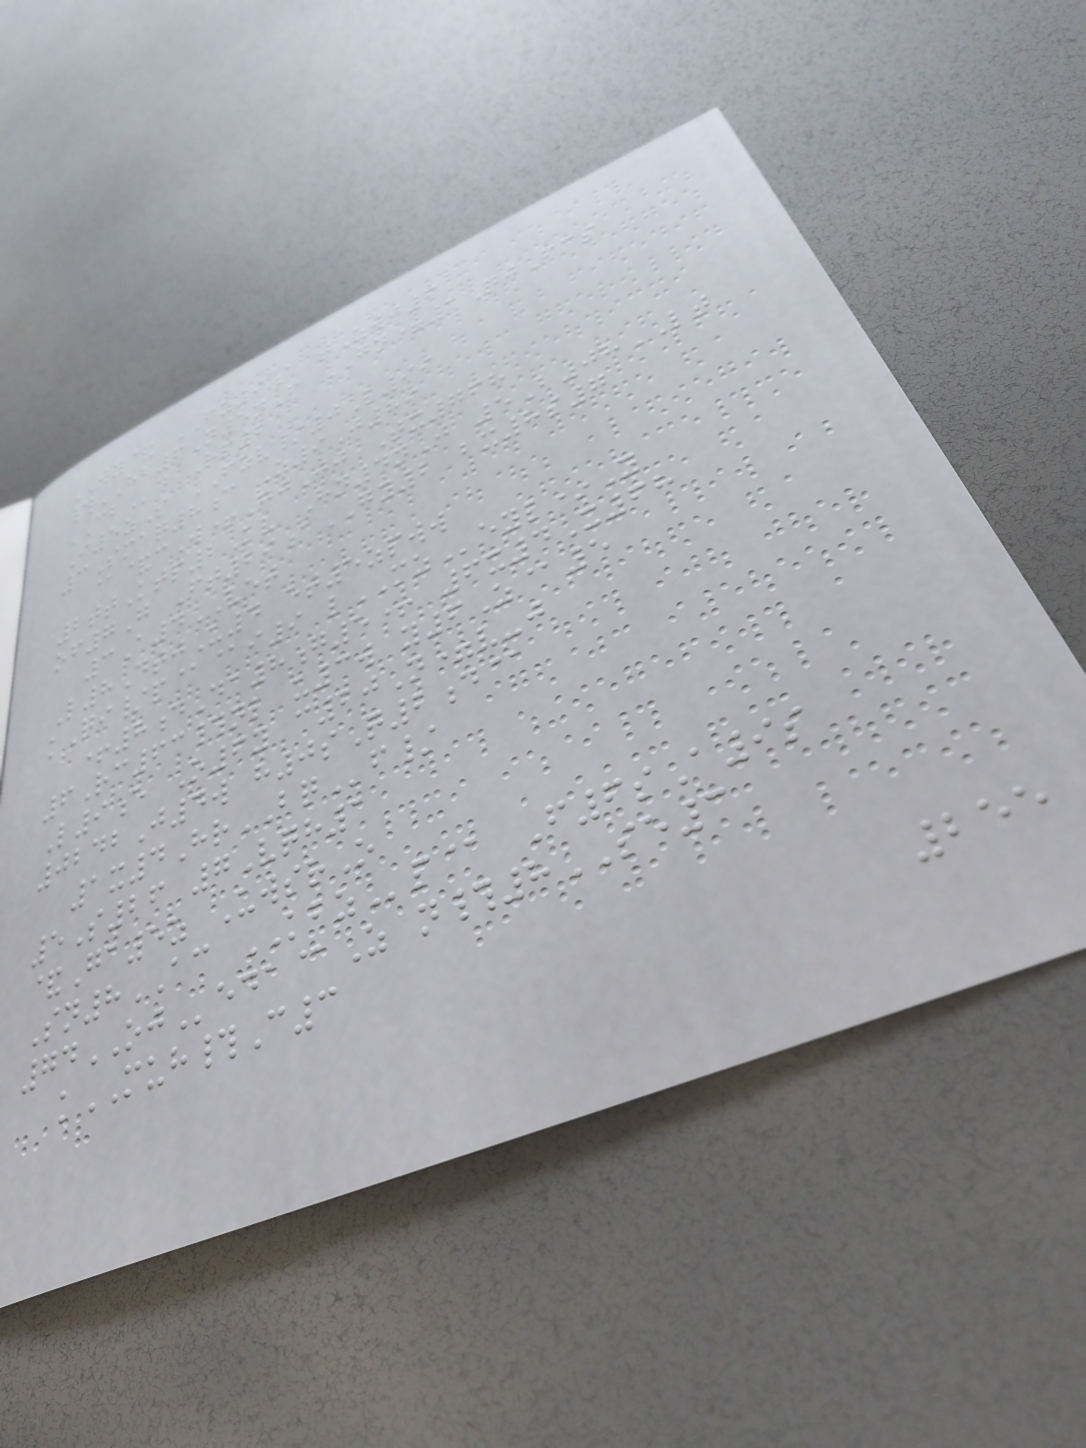WY& FZ9a tZwj6
#HB6N5nF GN=1QjFcs
CBd Rp2
I5zS FZV/0L99
3Smaq8c Z9J89
@&cW+GjJj Tx768
2ttKtp2Kv Hn4nJ 5B08LT
of7G Ft29aGY2 bx8s7
3A4VET
L8DtjU4 et5zpww
kQi/p@@i9 lMZeyl*Y
+8dDa8g5+ 6x4X68
6Rc63#nl u3w y6Z@5
L9e O6y c20N=v-j
0242J4w h0sQ2d@
1x4HrBQf/
5S26 7Vqh1
&Ga5z UwsrO
Sn8AC KBZp@ F6sA9s
74OJeda@Z n#8SE3
kMUH#C3
255
